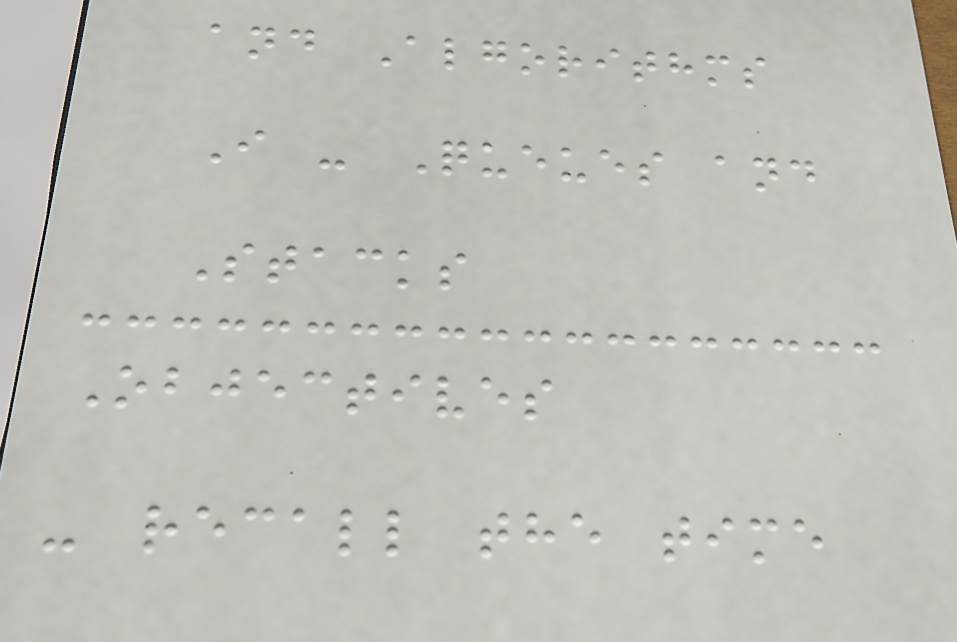and Algorithms
I - Queues and
Stacks
Objectives
- recall the time
